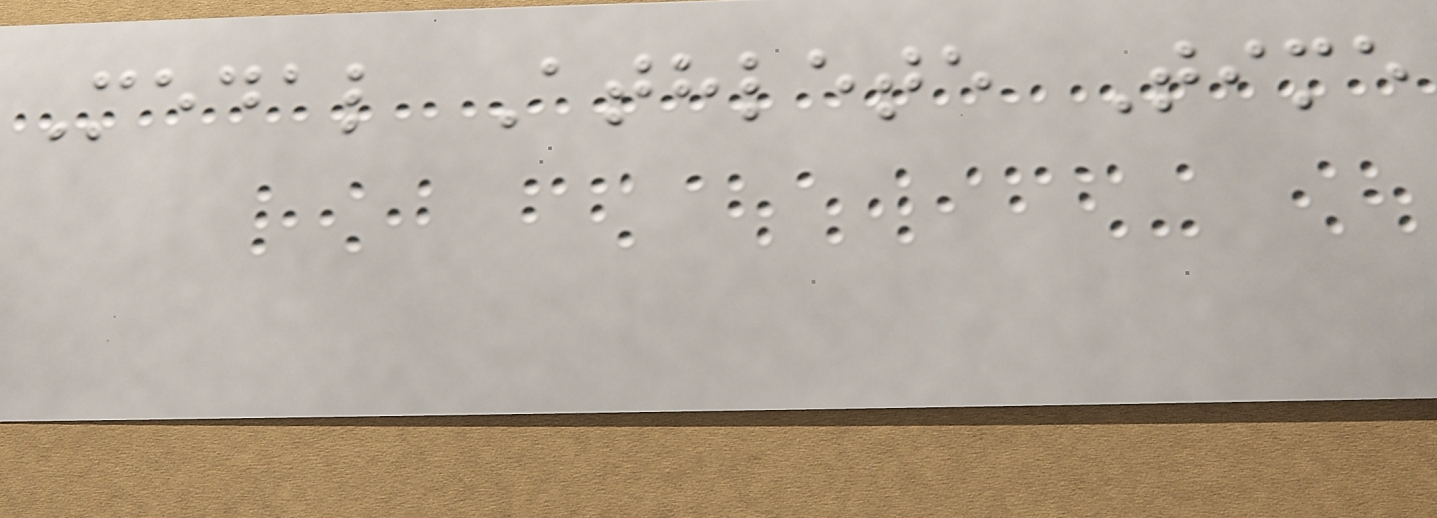Medal Athlete Time
